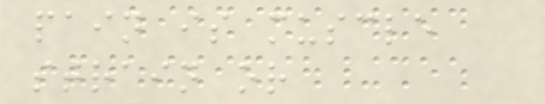pain is muscle
strain or
